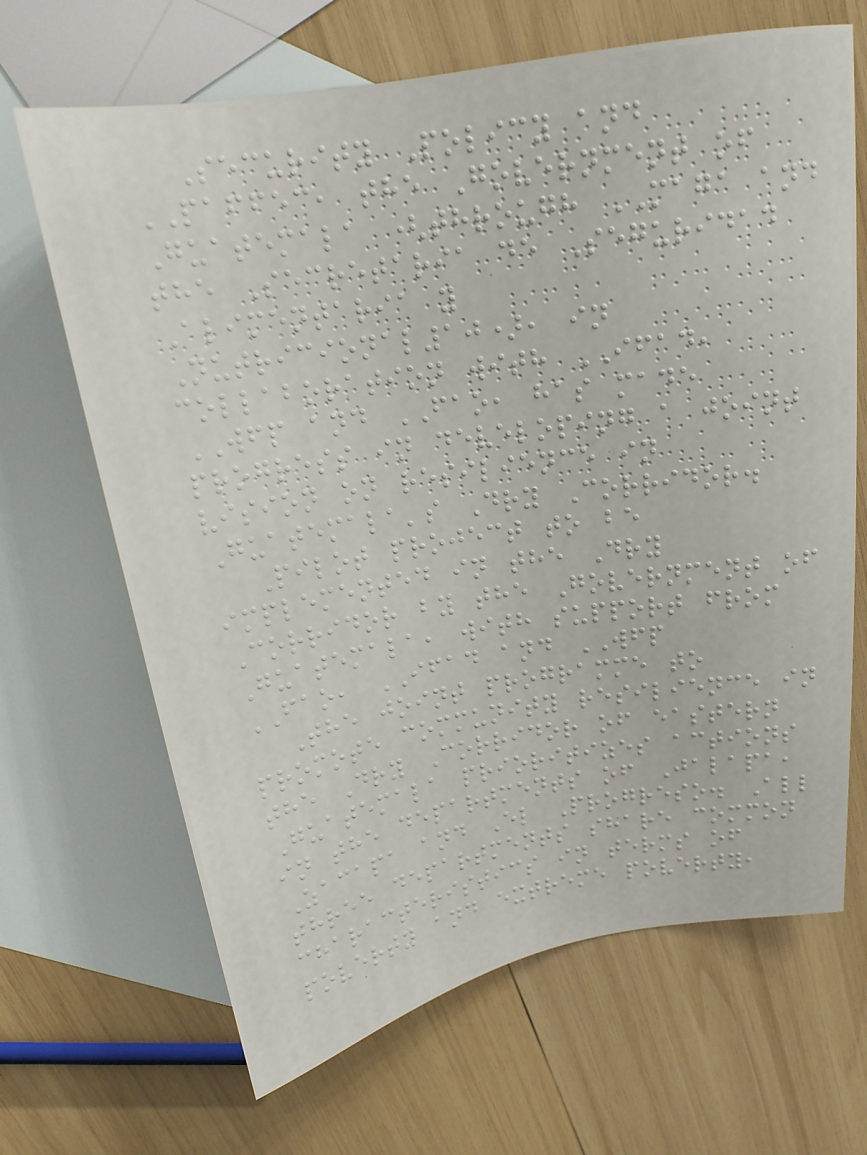Security Policy and
PAFFEC, the Government of
Guatemala (through MAGA and
the Secretaria de Seguridad
Alimentaria y
Nutricional10), in
collaboration with IFAD,
WFP and FAO, has made
progress in developing a joint
vision on resilience in
Guatemala's Dry Corridor.
Pilot project to be
implemented in the Dry
Corridor by the Government of
Guatemala, with support from
FAO, IFAD and WFP
The joint programme to
promote community resilience in
the Dry Corridor of eastern
Guatemala prioritizes actions
in the departments of Jalapa,
Zacapa and El Progreso. All
three departments share common
characteristics in terms of
poverty and extreme poverty,
